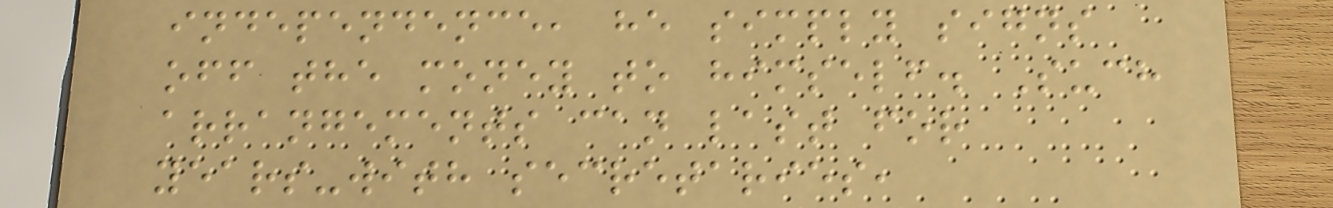independence, he simply signs
off the money to himself. Such
arrangements can last for
years-with secretaries,
